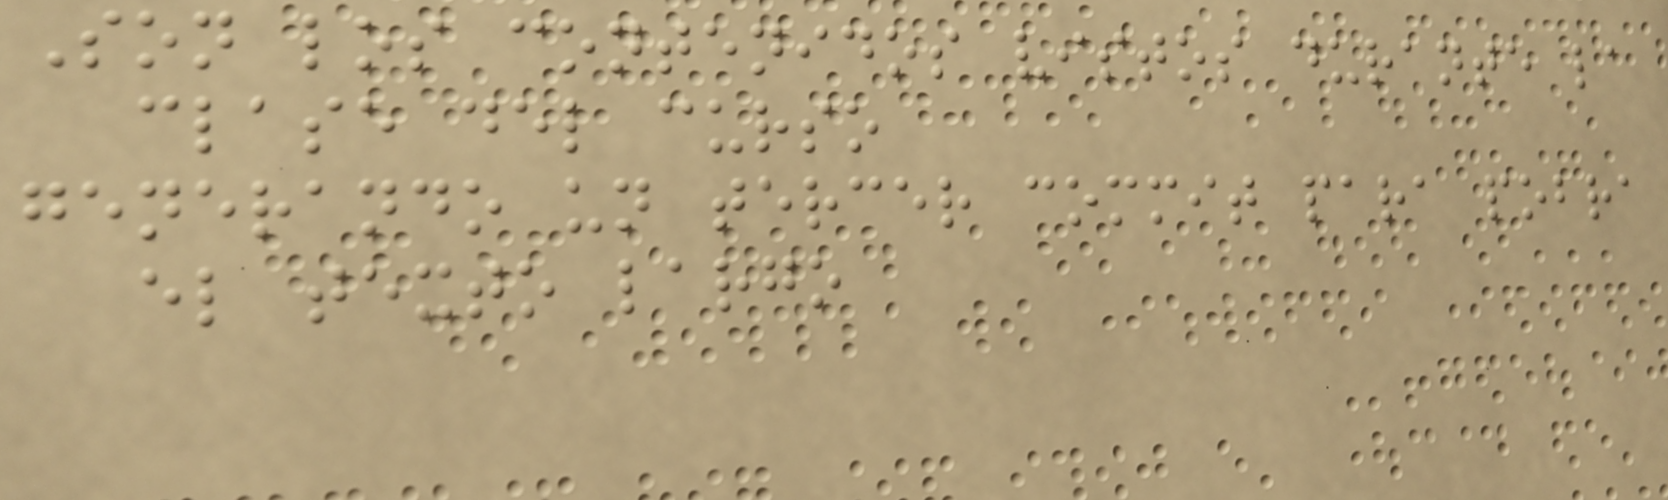Son los contenidos vistos durante la
clase del curso
generando un tercer commit para pobra
el texto largo
